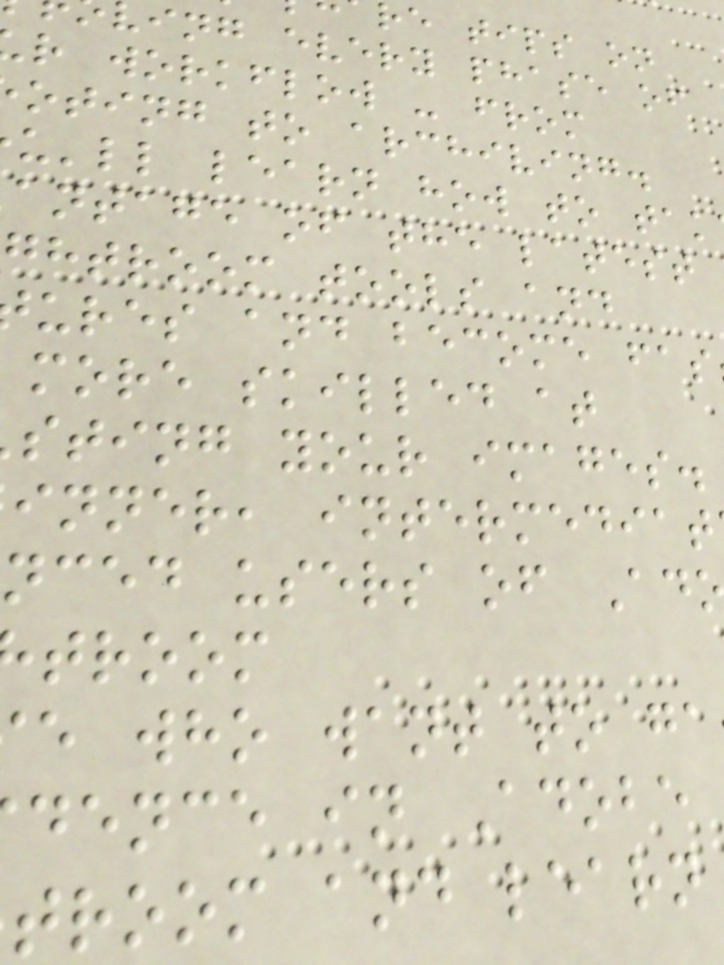re tips on
ing every phase of
r workflow - from
oting to archiving.
u'll learn how to tak
antage of the latest
ghtroom tools and
ures and become fas
more skilled at
sting your images.
inner, intermediat
nced users of Ad
troom
e who want to ga
dence in Adobe
troom and learn
